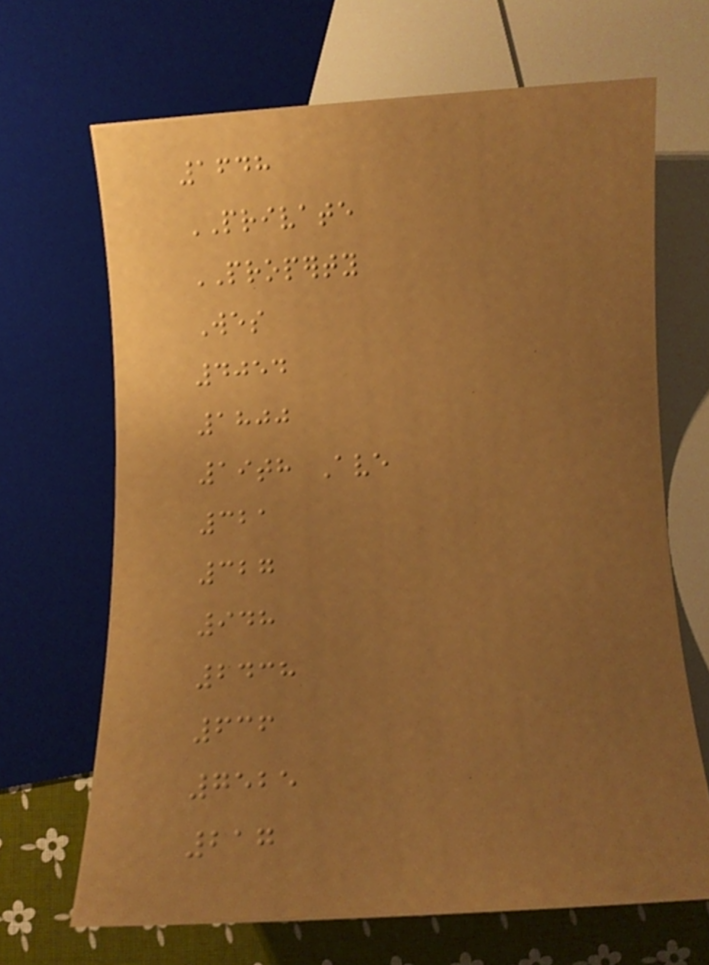1648
PRIVATE
PROPERTY
Wes
4054
1800
19th Ave
321
327
948
2438
636
7525
217
